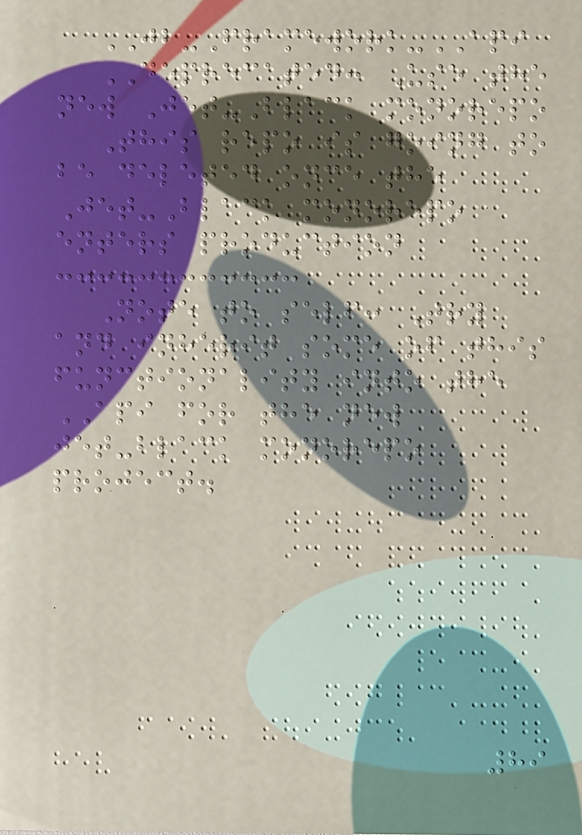JB-Framework-API
DEPRECATED: Use the
new Jet-Black monorepo
This repo is going to
be deleted once the
Jet-Black monorepo
enters production
Note to self: Try
and inherit some of this
functionality into the
API for the new
jet-black monorepo
project.
89
